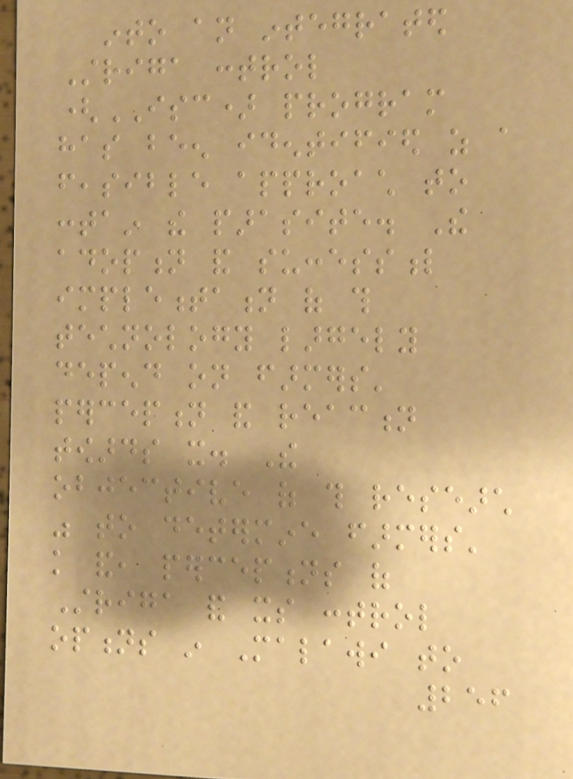into an integrated
Striga control
(ISC) program
has been identified as a
feasible approach to
contain the parasite. The
adoption and successful
implementation of this
technology largely
depend on farmers'
perception and reaction
towards it. The
objective of this research
was to determine farmers'
knowledge and, perceptions of
Striga and its control
options in Malawi to
256
